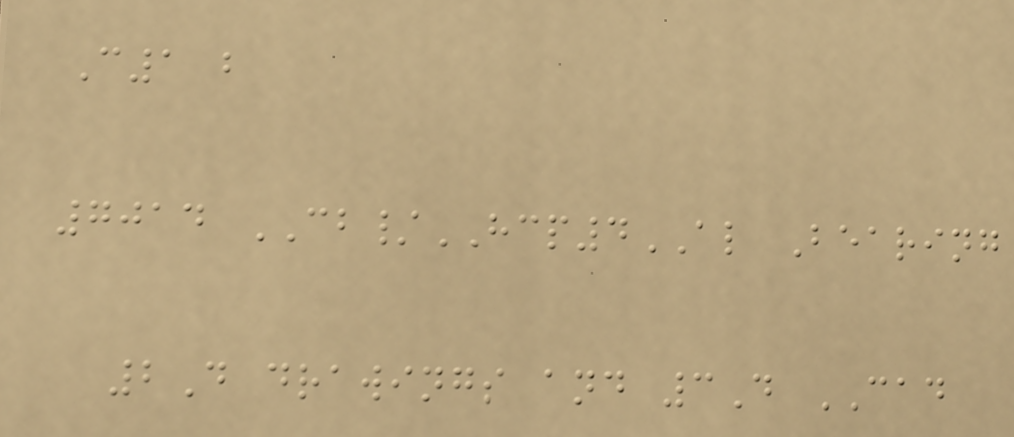C1 b
7014 CB/HCP4AL Bearing
2D drawings and 3D CAD
